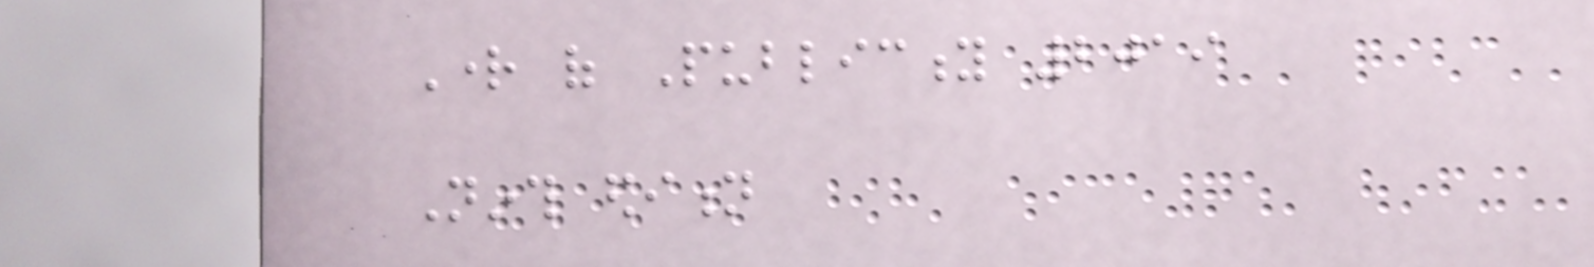Right of Publicity 2019
Ninth edition
